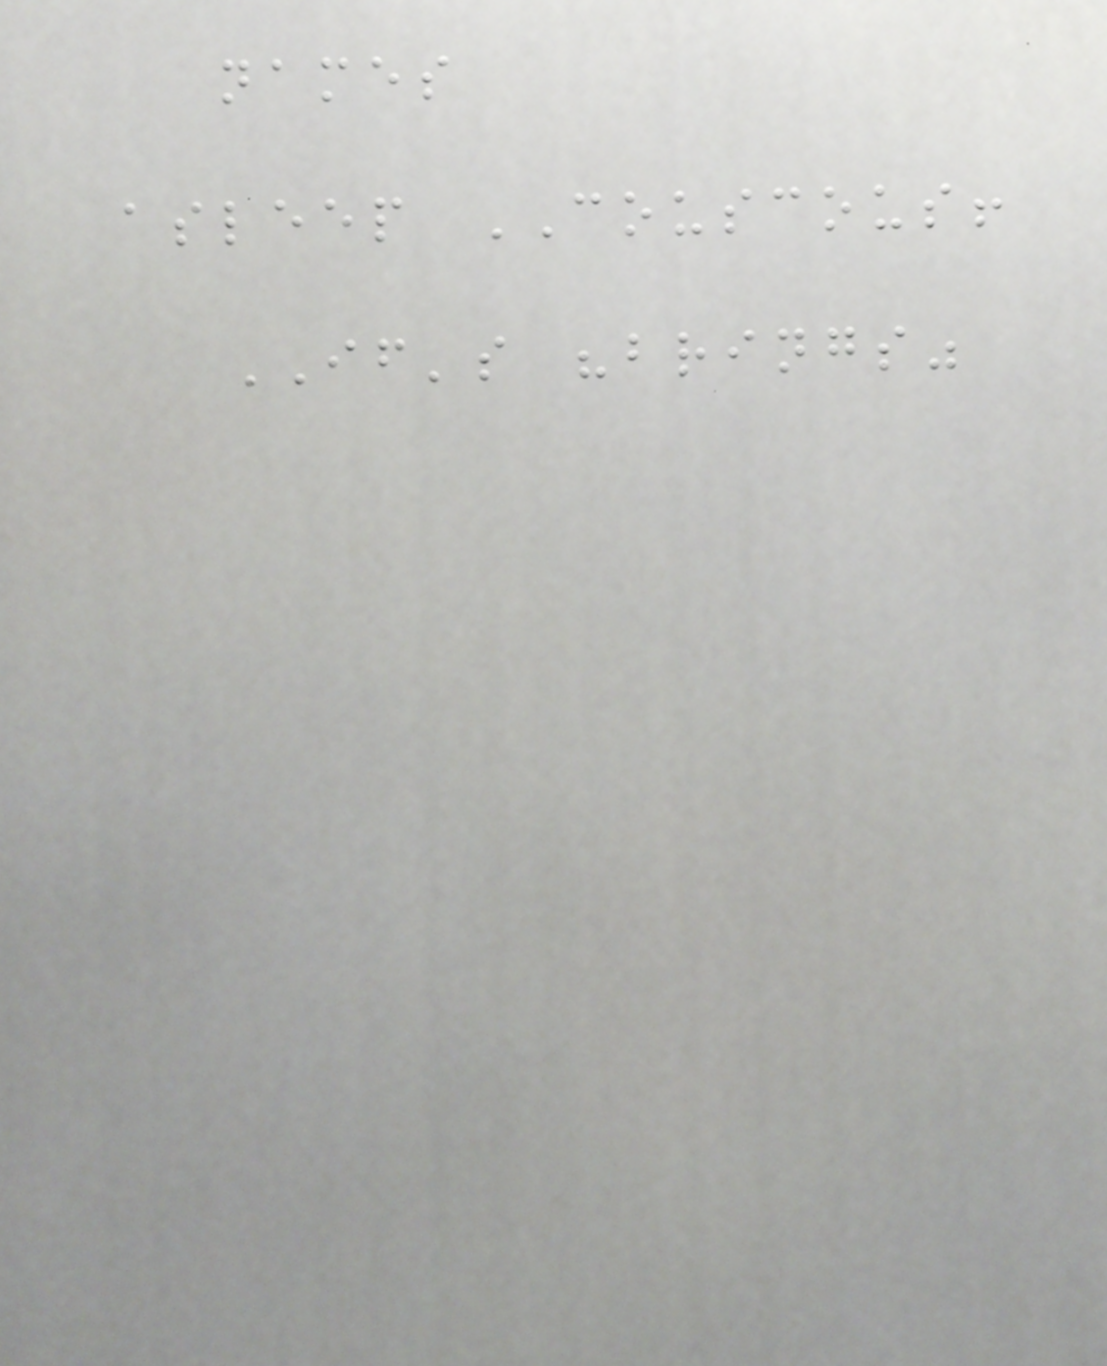names
asleep COUSCOUS!
IF's "brings"
